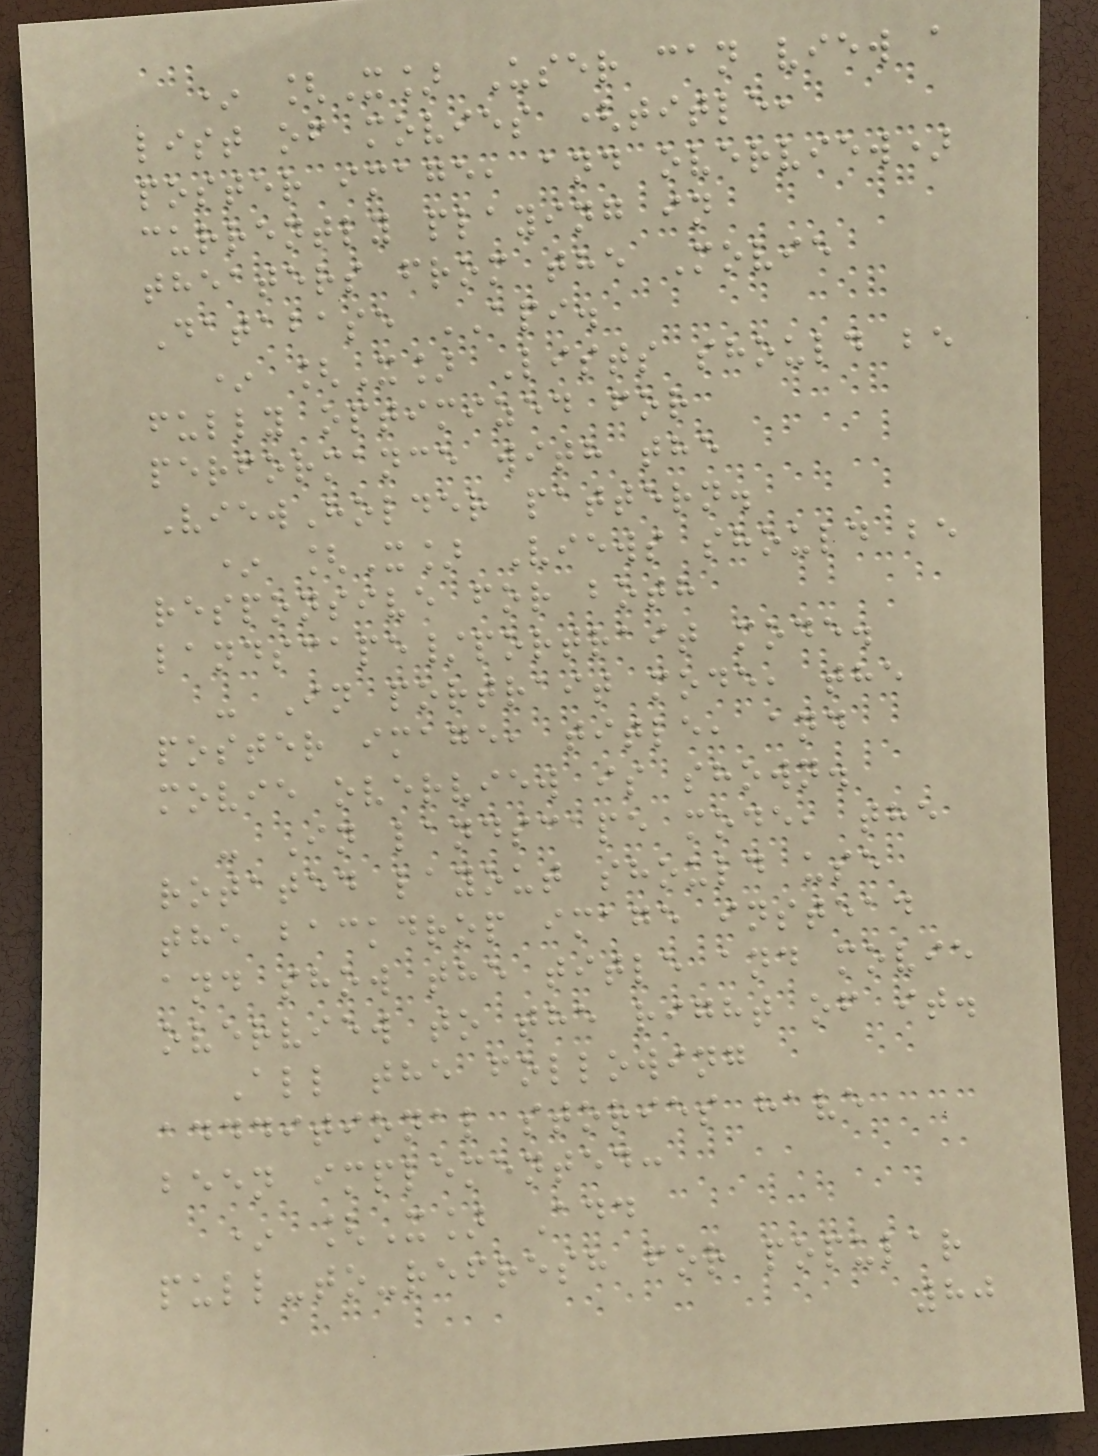* [X] User can view a
list of movies (title,
poster image, and overview)
currently playing in
theaters from the Movie
Database API.
* [X] Lists should be
fully optimized for
performance with the
ViewHolder pattern.
* [X] Views should be
responsive for both
landscape/portrait mode.
- In portrait mode, the
poster image, title, and
movie overview is shown.
- In landscape mode, the
rotated layout should use
the backdrop image instead
and show the title and movie
overview to the right of it.
All the following
addditional stories have
been implemented:
* [X] Add
pull-to-refresh for popular
80
